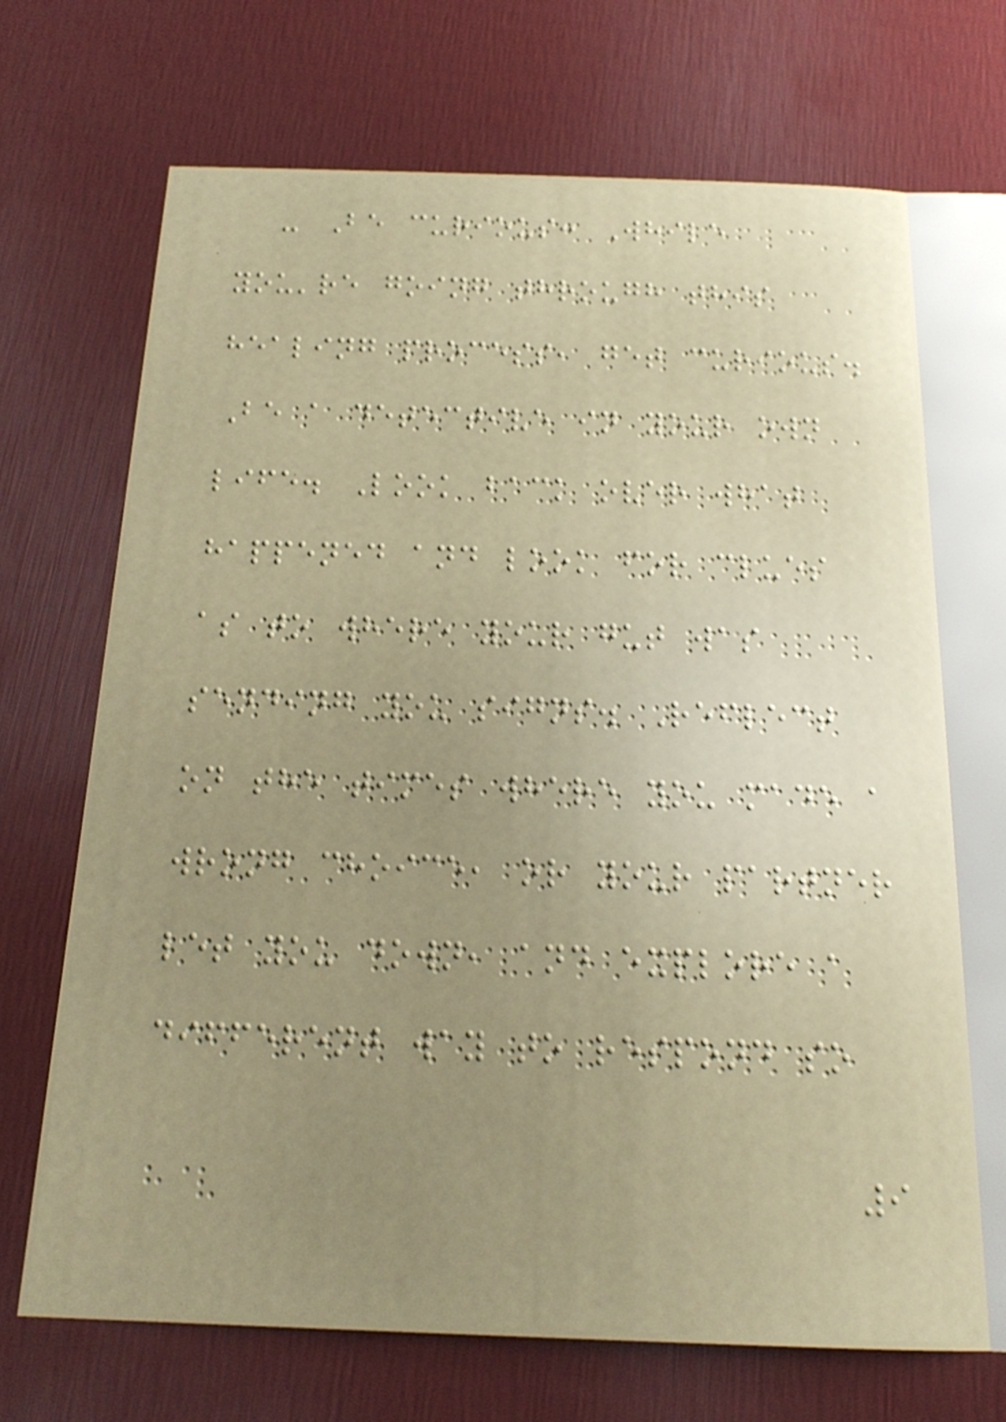- Be curious: While
you're going through this
healing process, get curious.
Be a detective in your own
life. Look back over what
happened and look for clues
as to where your gut was
sending you signs. Reflect
on the times where you made a
wrong choice, or your partner
let you down, and explore a
different way to respond so
9
